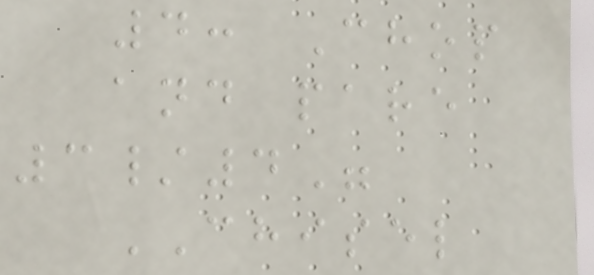4: Chop
and pare
3/4"
CHISEL
